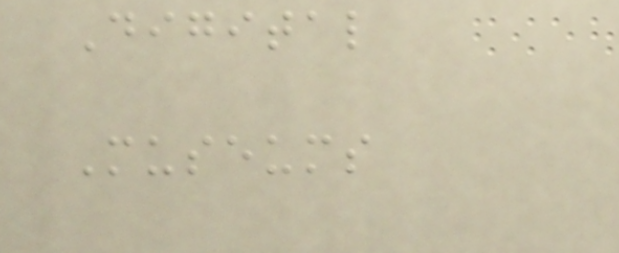Digital
Museums
